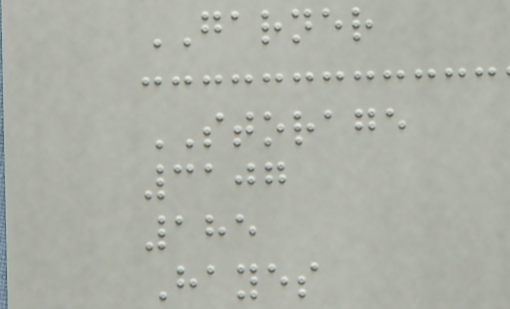GARNER
STORAGE
3107
185
Hayes
